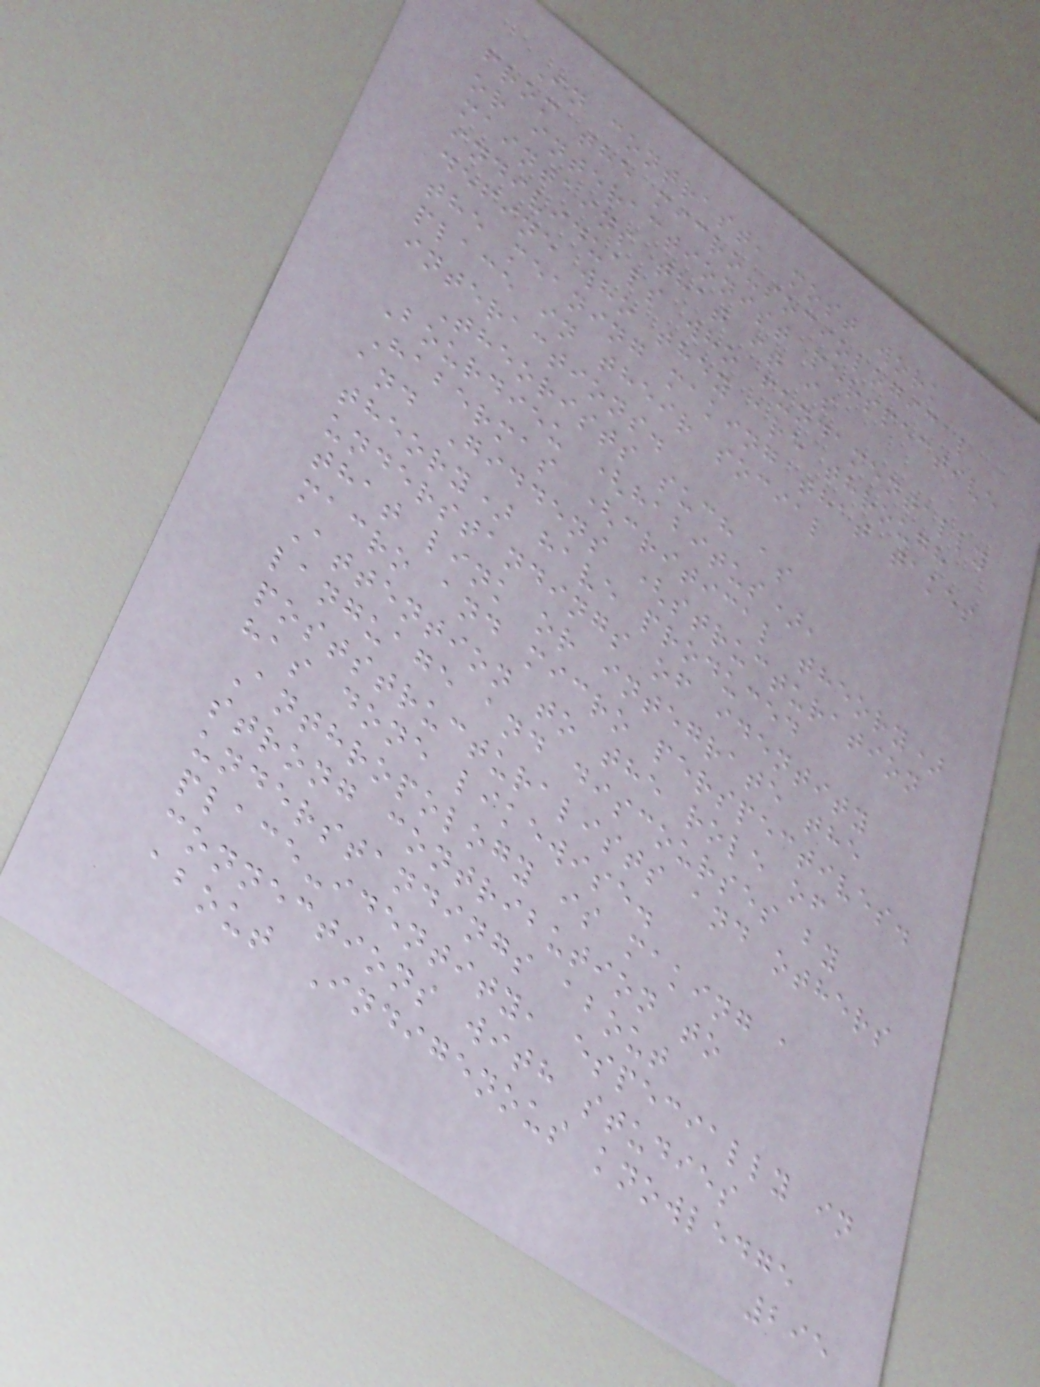In contrast, most work
from the micro-sociological
or interactionist perspective
maintains that it is
individuals who fundamentally
define who they are through
the meaning making that takes
place in their social
interactions.
Theorists such as
Bourdieu (habitus),
Habermas (critical theory)
and Giddens (structuration
theory) have produced
understandings of identity
that link or integrate the
macro and micro perspectives.
Attention to the role of
language and discourses by
poststructuralists and others
has done likewise.
Anthropology is making a
strong contribution to
understandings about
place-identity, especially in
connections with studies
about Indigenous knowledge
295
